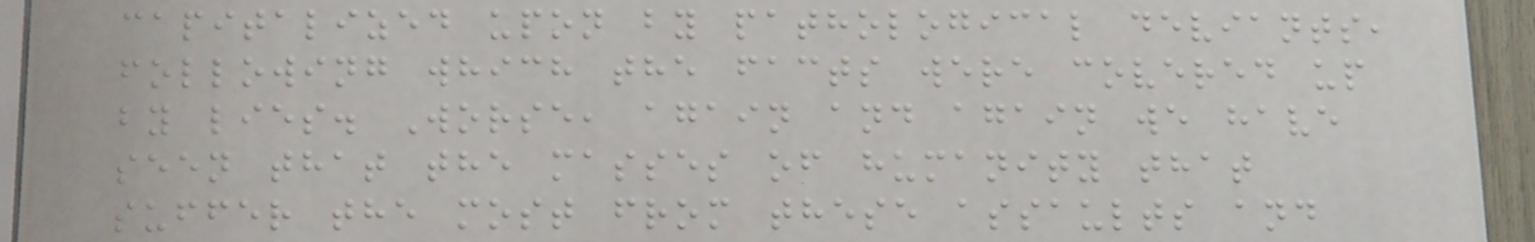capitalized upon by pathological deviants,
following which the facts were covered up
by lies. Worse, again and again we have
seen that the masses of humanity that
suffer the most from these assaults and
